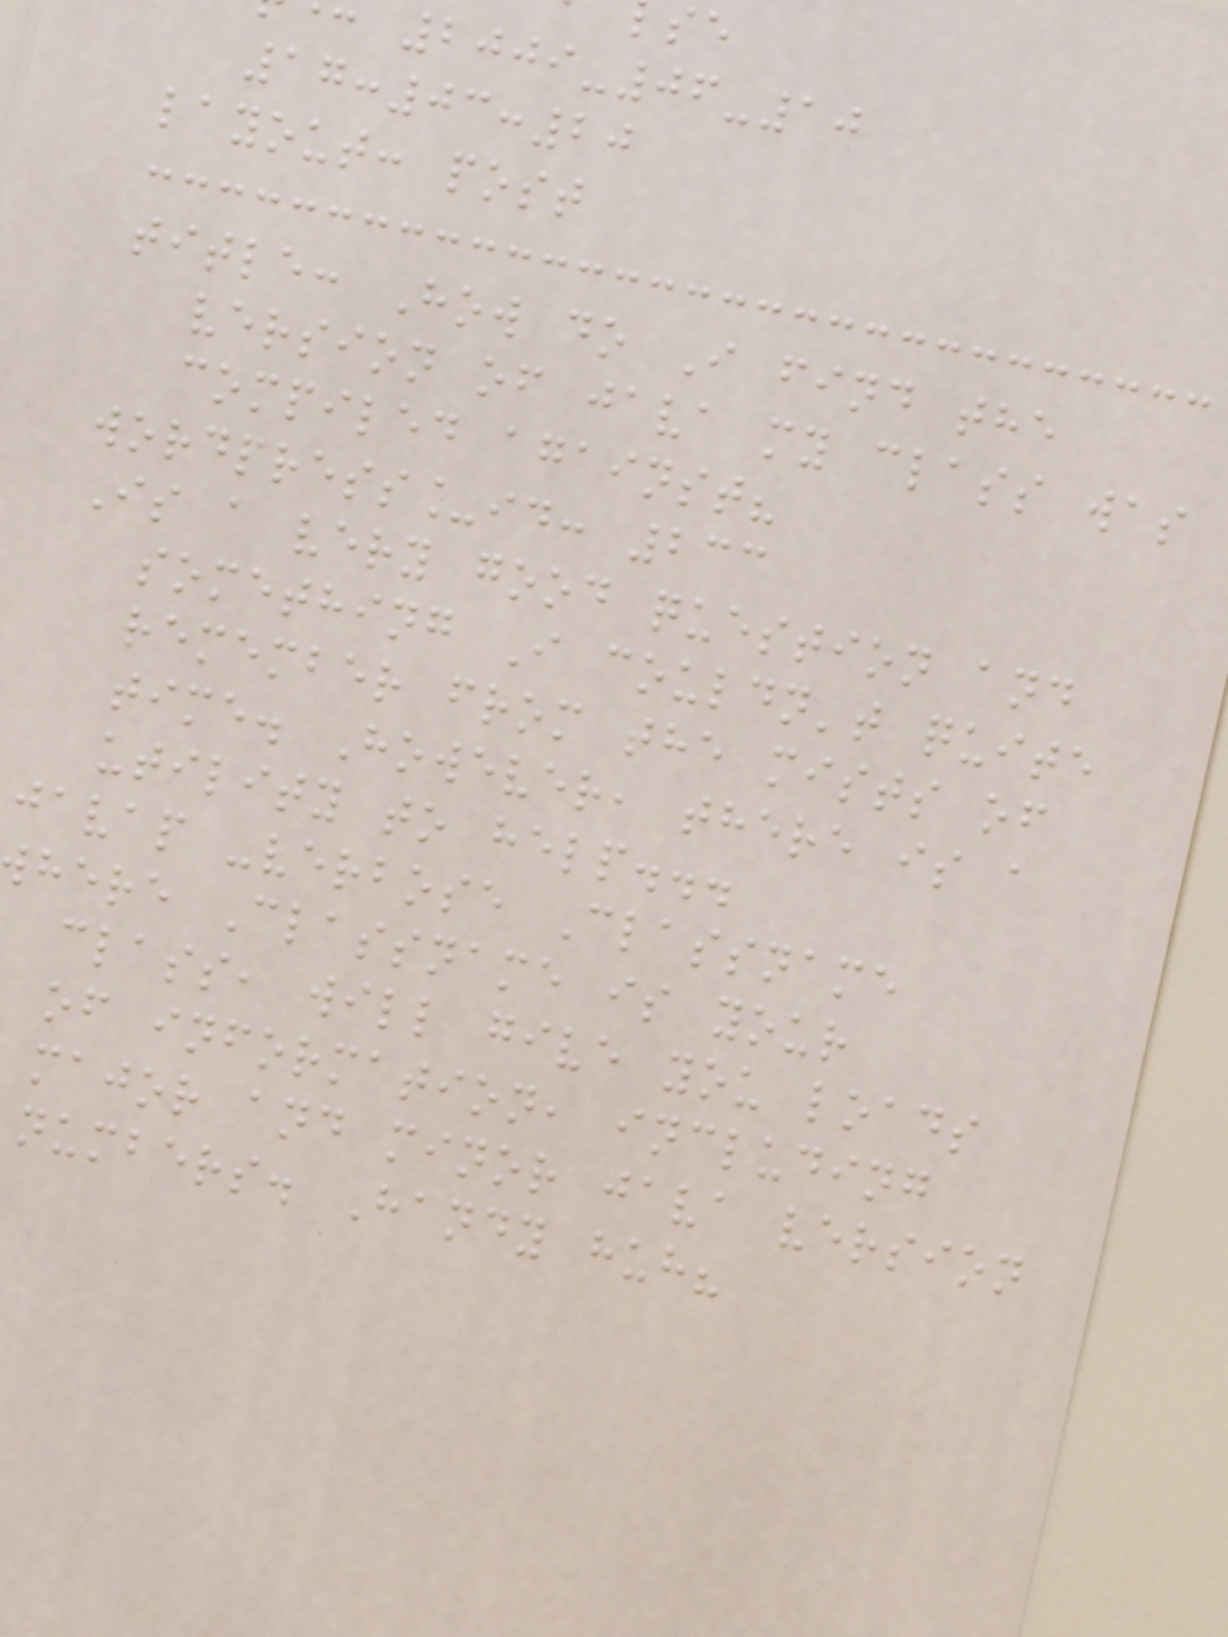2009-06-10
17:03:20
layout: post
title: How do I find the
version of java my class was
compiled against?
wordpress_id: 233
Is a very good question and
something I couldn't quite
remember from the mists of
time. However, there is a
utility to help...
javap -verbose Classname
here Classname is your
class, will give you loads
of information, including
major and minor java version
numbers. Handy huh?
